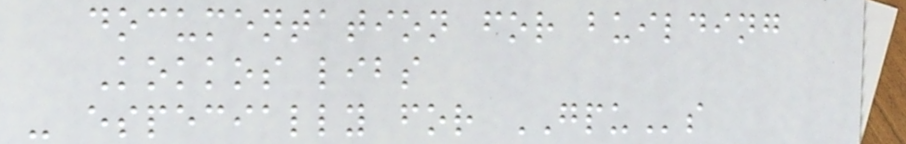documentation for building
Kokkos libs
- especially for GPUs
